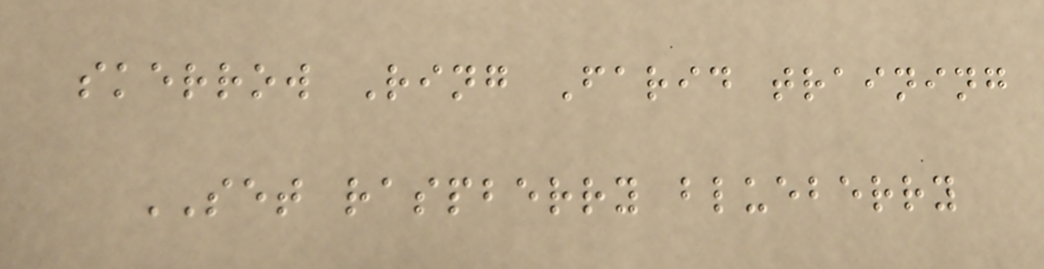skerrow Ring Farid training
SET raspberry blueberry
